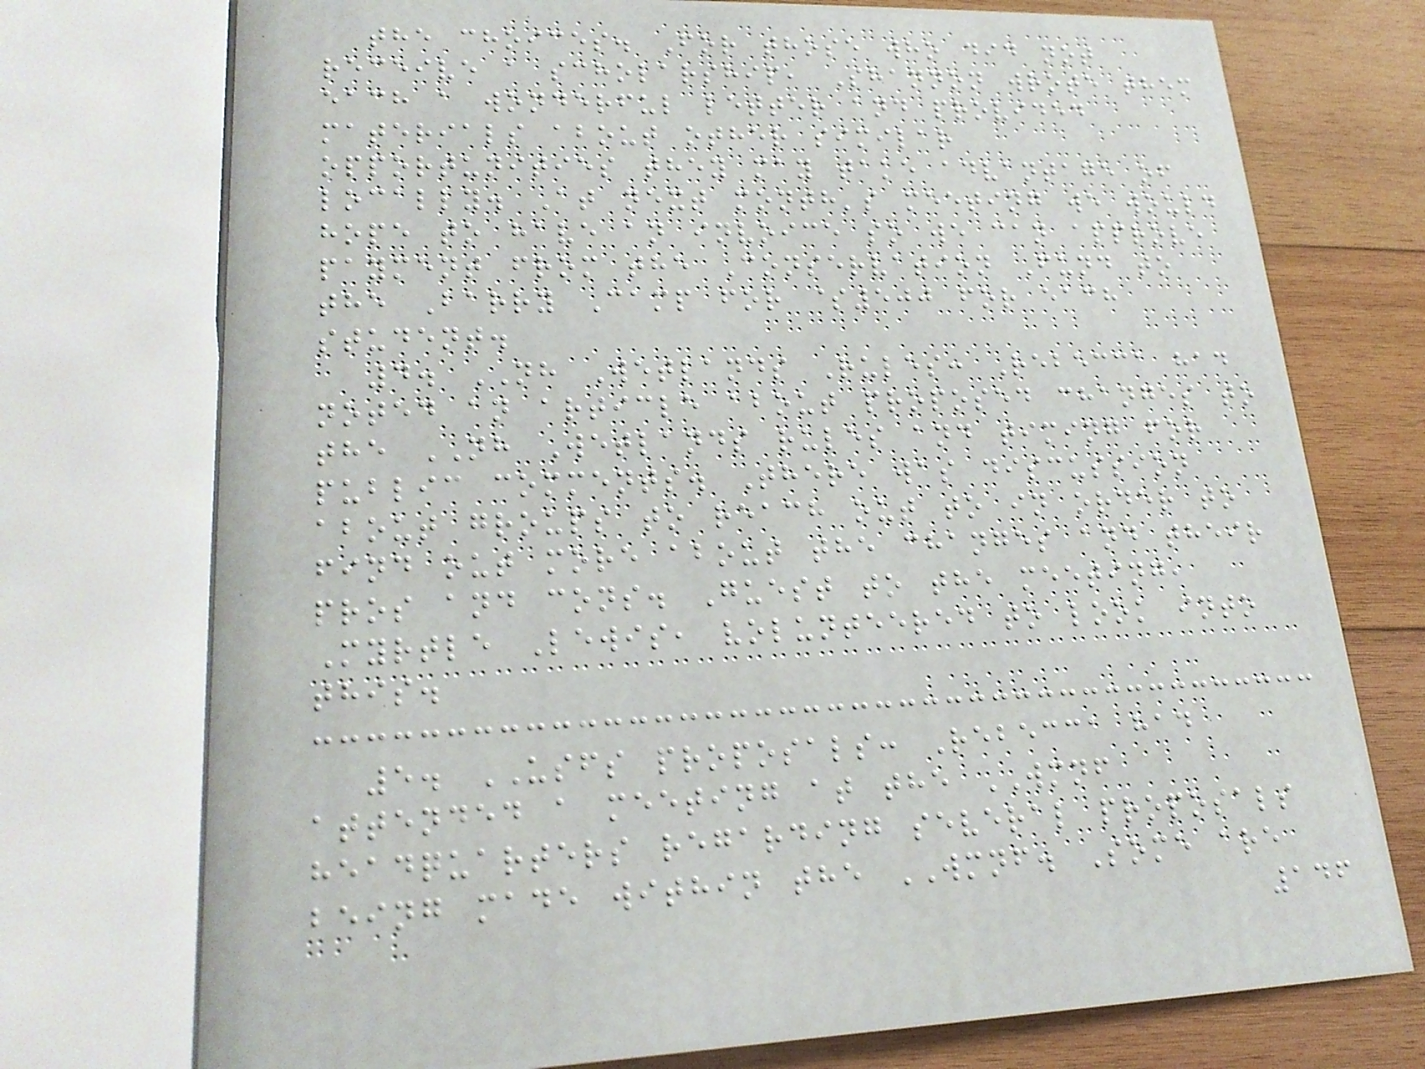the choices. For those who did not
receive a scholarship, Shannon wrote them
each a wonderful letter and provided
materials about other similar
opportunities they may take advantage of
locally. At next month's meeting we would
hope to have an invoice so we can approve
payment from the Conservation Fund to
the Barry Camp for $500 for each
student.
4. NH Wetlands Rules: Rebecca had
noted an article about proposed changes to
the NH Wetlands rules and timing for
public comments. There was discussion
about groups to reach out to in order to
find out more about the changes and their
pros and cons. Guest to the meeting,
Myrtle Lewis, volunteered to look into
this.
5. USFS proposals: Rebecca had
attended a meeting at the WMNF
headquarters regarding several proposals
being made within the WMNF. Some are
146
